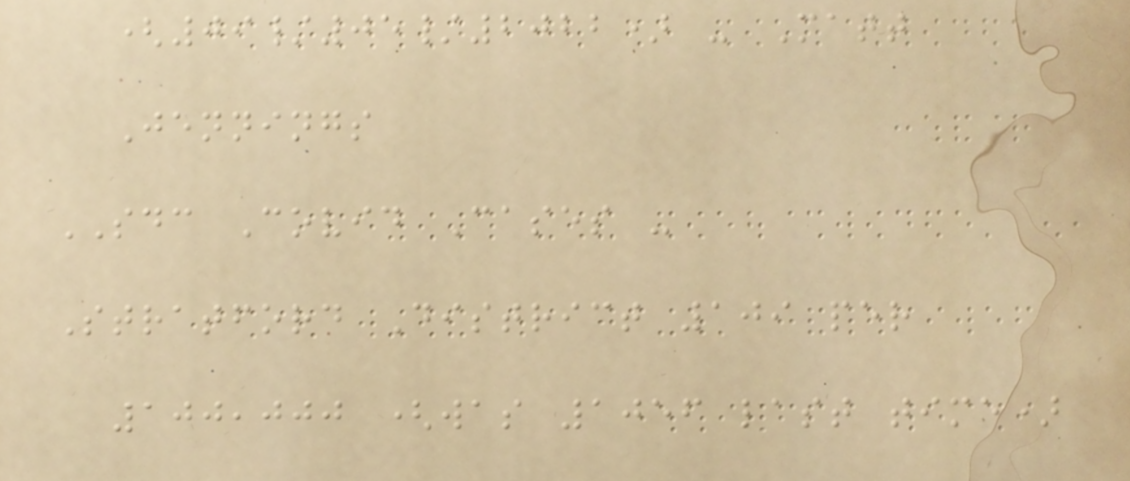(09/05/2022) - Matt
Jennings
SDC Covid Cases -
Stratford District 109 per
100,000 (was 1056 last time)
